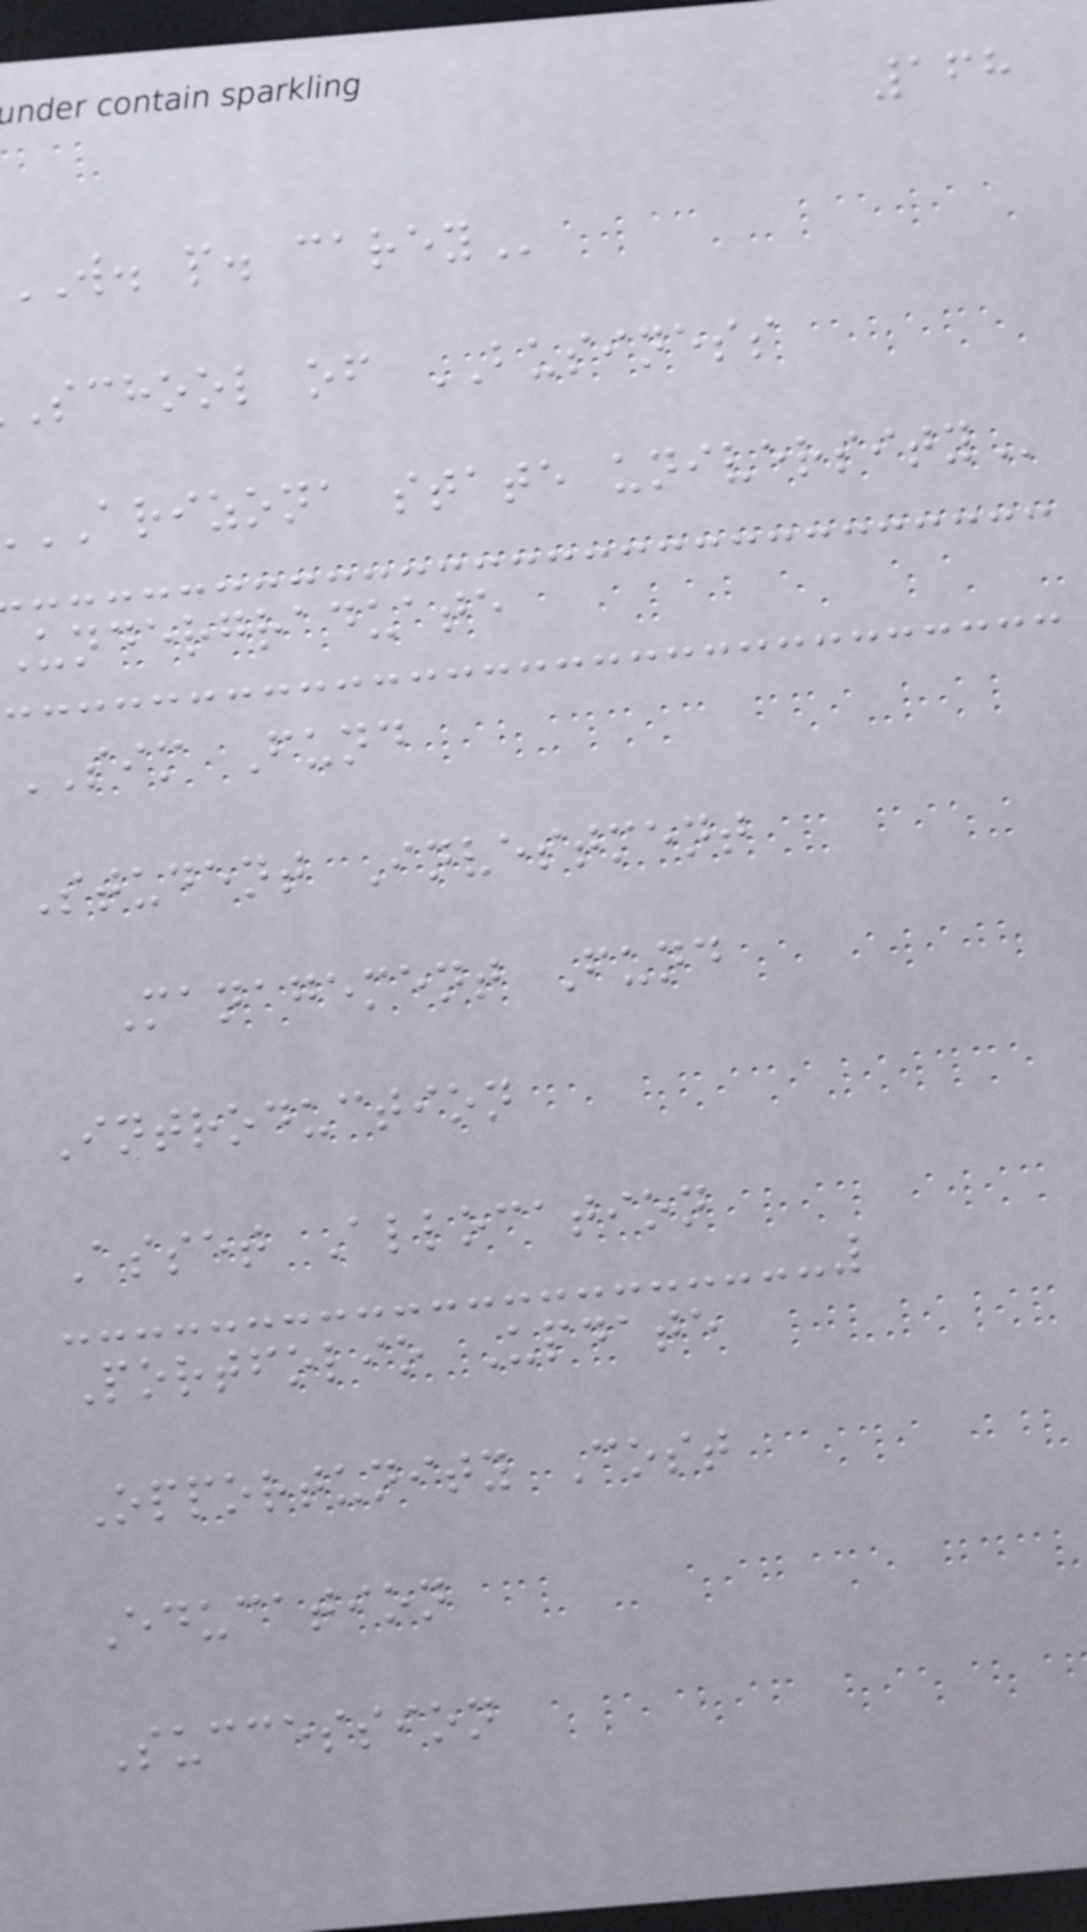168
W. p.
school of BUSINESS
ARIZONA state
undergraduate
SIM Fund
Student Investment
Management Fund
Introduction
Asset Allocation
Portfolio Update
Opportunity Cost
Education
Succession
